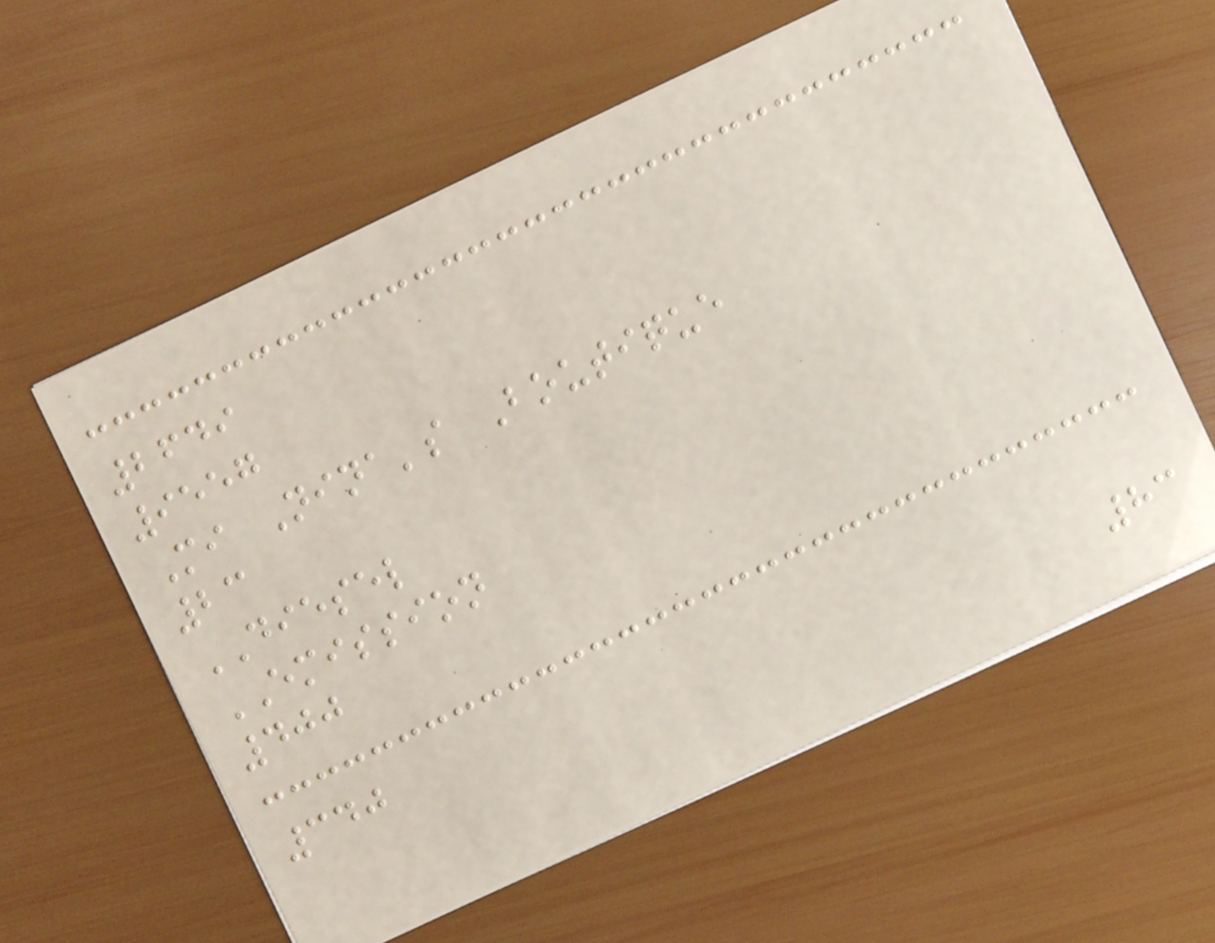2649
9557
Mi Nina's Boutique
23
DIESEL
EMISSION
400
340
83
